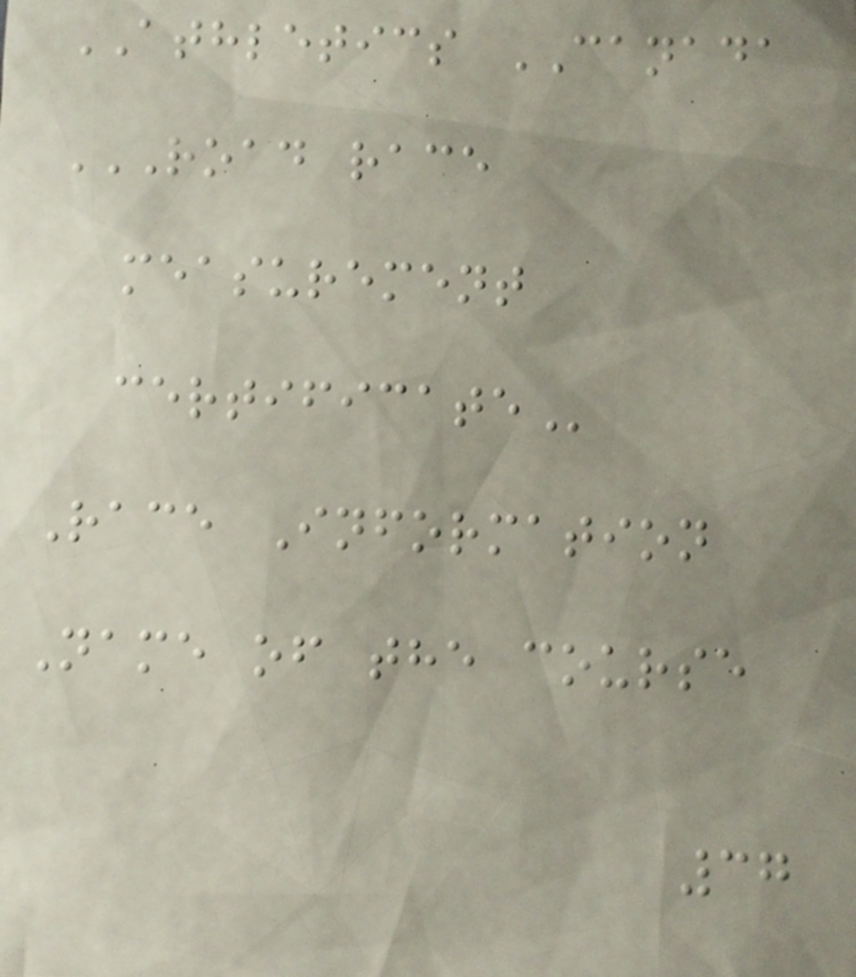ATHLETICS CANADA
ROAD RACE
MEASUREMENT
CERTIFICATE
Race Information
Name of the course
37
